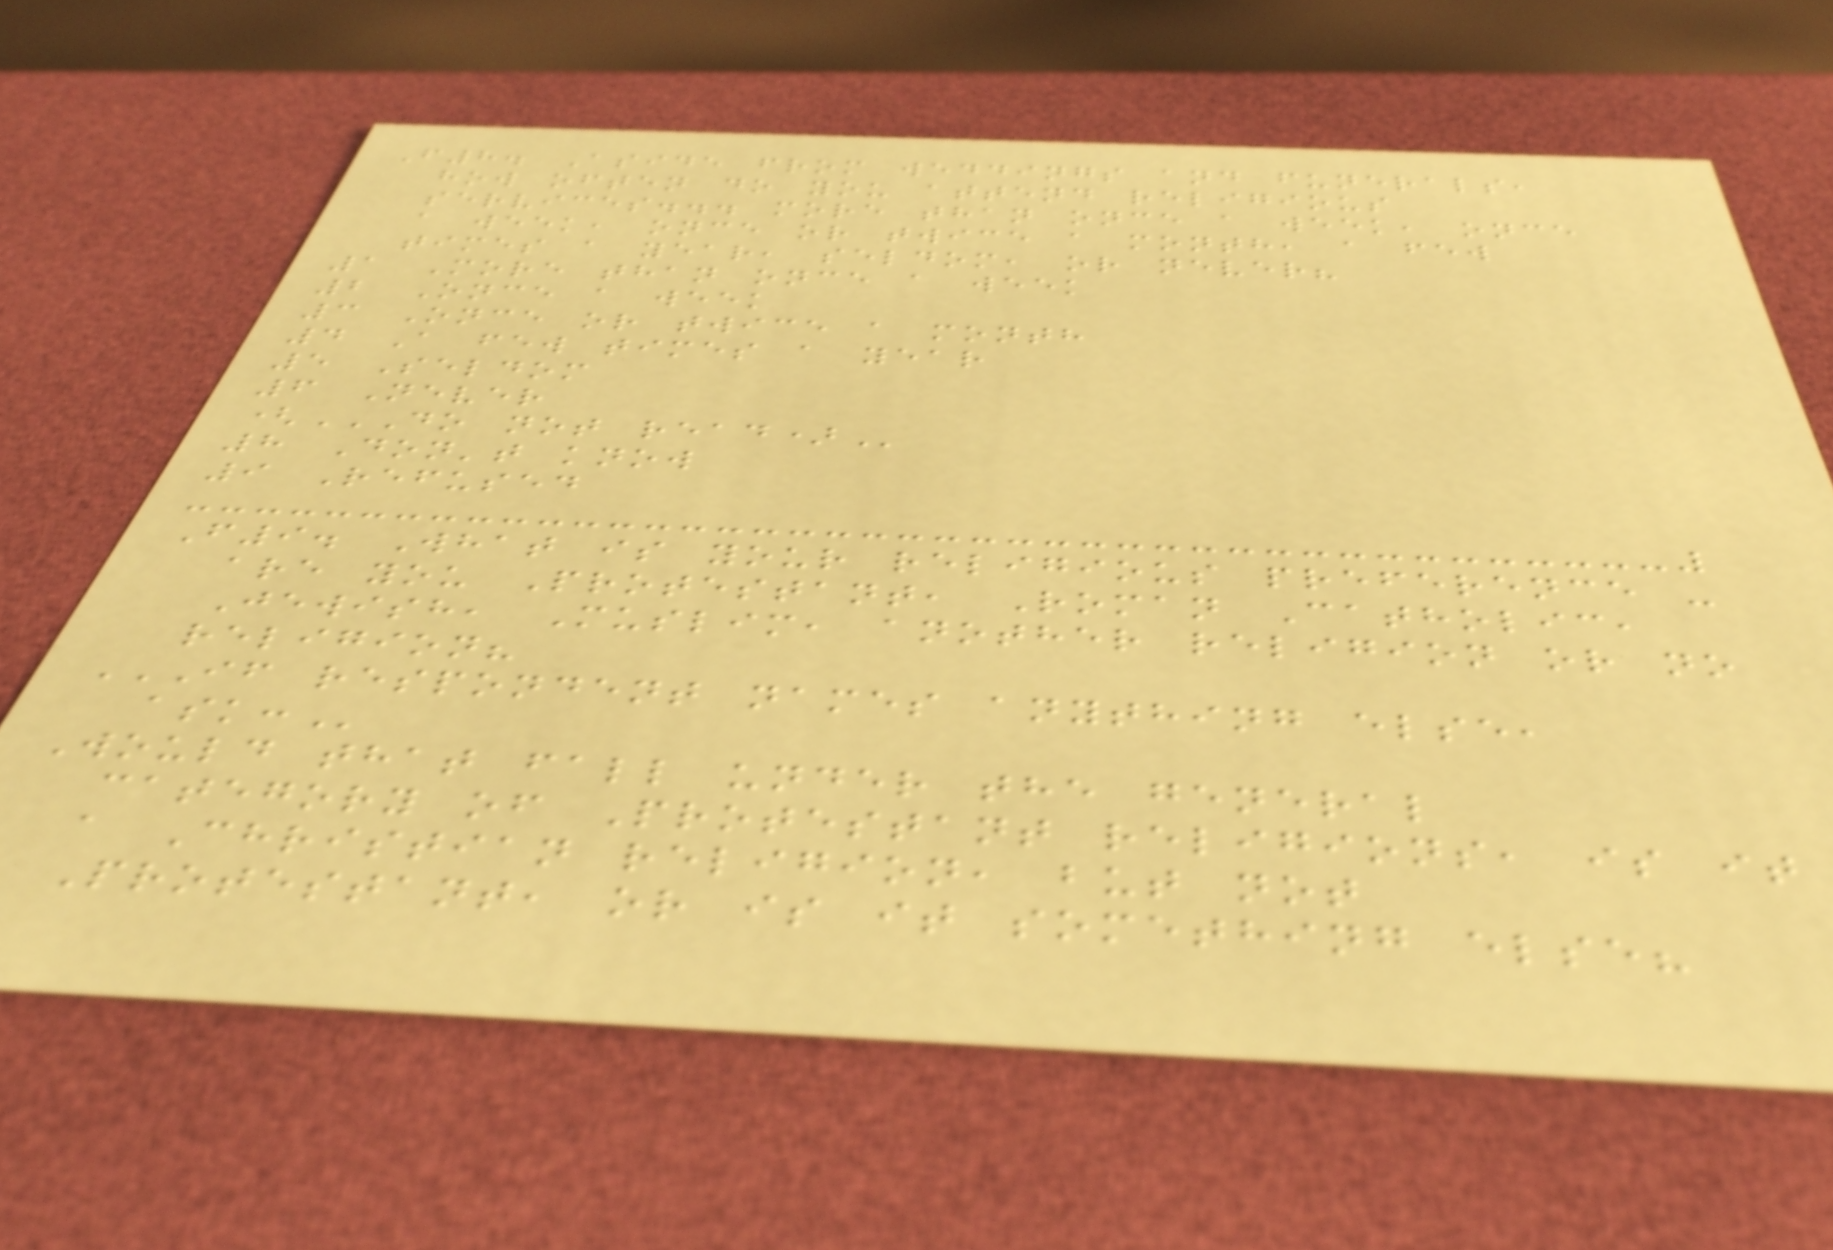F8. Aside from weddings and funerals,
how often do you attend religious
services... more than once a week, once
a week, once or twice a month, a few
times a year, seldom, or never?
1 More than once a week
2 Once a week
3 Once or twice a month
4 A few times a year
5 Seldom
6 Never
(DO NOT READ)
8 Don't know
9 Refused
F9. What is your religious preference -
are you Protestant, Roman Catholic,
Jewish, Muslim, another religion or no
religion?
IF RESPONDENT NAMES ANYTHING ELSE,
ASK:
Would that fall under the general
category of Protestant religions, is it
a Christian religion, but not
Protestant, or is it something else?
